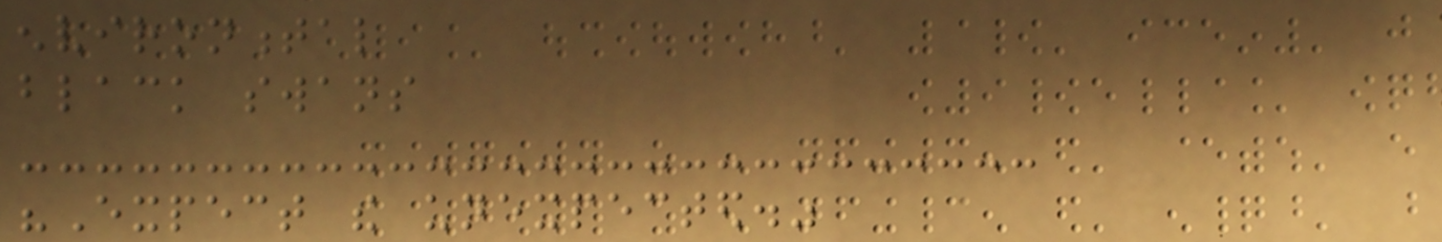environmental
black swans
"Expect the unexpected."
